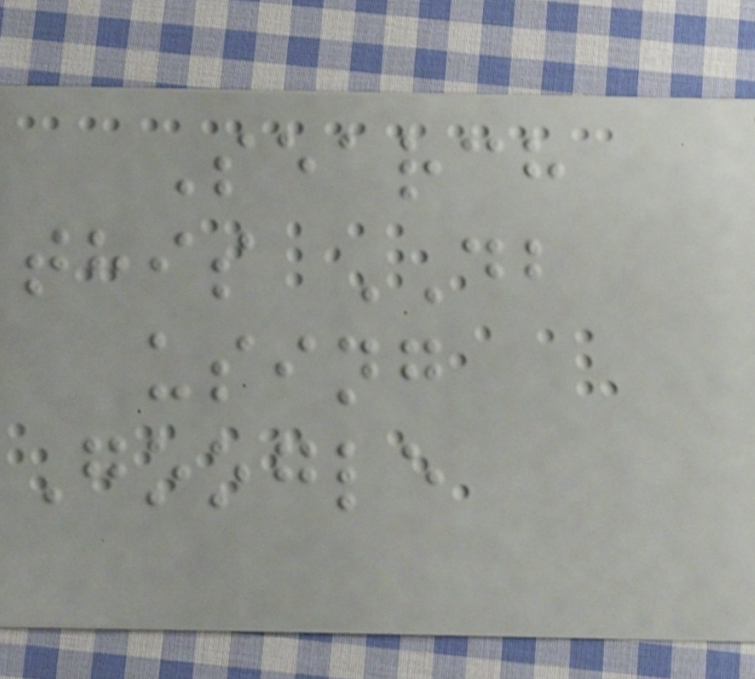Search
this DB
using
Google
